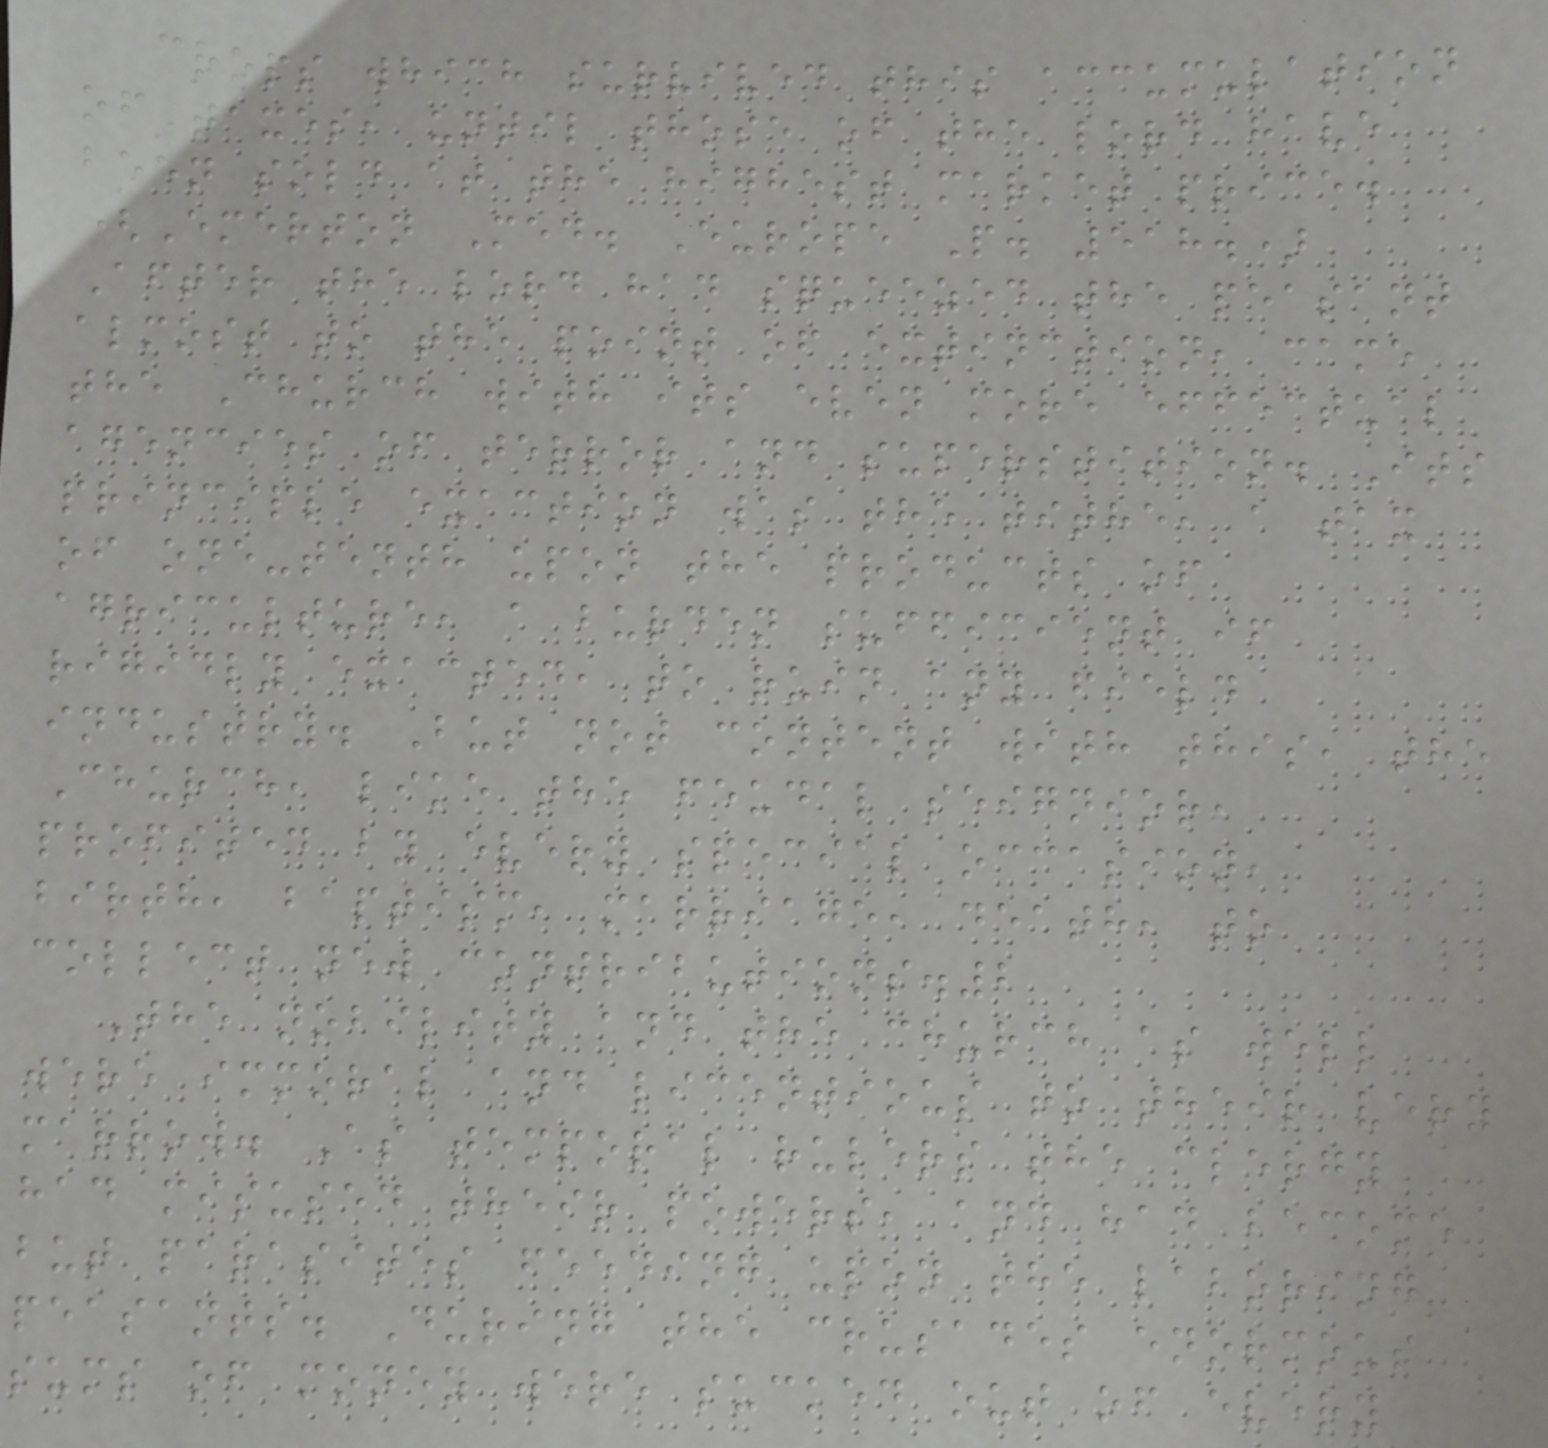crops which survived this accumulation
of taxes, until those of the lord have
been sold at the highest market price.
(Emerton Med. Europe P. 518.)
After the lord had squeezed the peasant
almost to the point of extinction, came
the Church with its even more effectual
agencies of terror and superstition. Its
principle exaction was the tithe, a tax
of one-tenth upon the products of
agriculture, a burden sufficient if
rigidly exacted, to ruin any field
industry. But not content with this, the
Church, like the feudal seignior,
profited by every special occasion,
birth, baptism, marriage, death, to
collect new contributions.2
The nobility and the church as well
were immoral and licentious to their very
marrow. As temporal rulers the clergy
had misused their powers, and had become
but parasites feeding upon the laboring
peasants. During the crusades enormous
sums of money were sucked out of every
